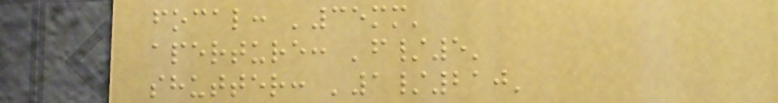focal: '35mm'
aperture: 'f/5'
shutter: '1/210'
